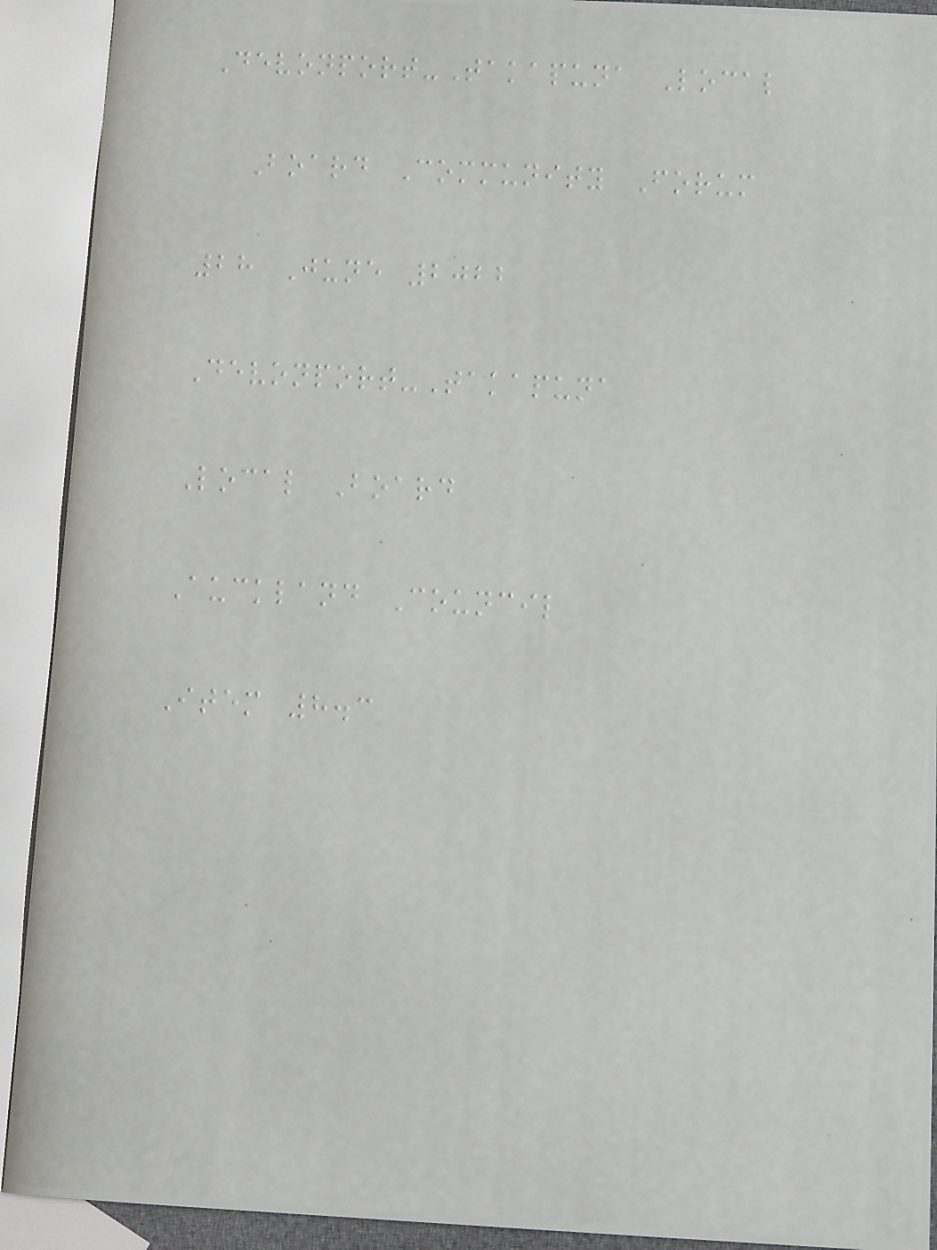Devonport-Takapuna Local
Board Community Forum
28 June 2022
Devonport-Takapuna
Local Board
Auckland Council
Item 8.3
